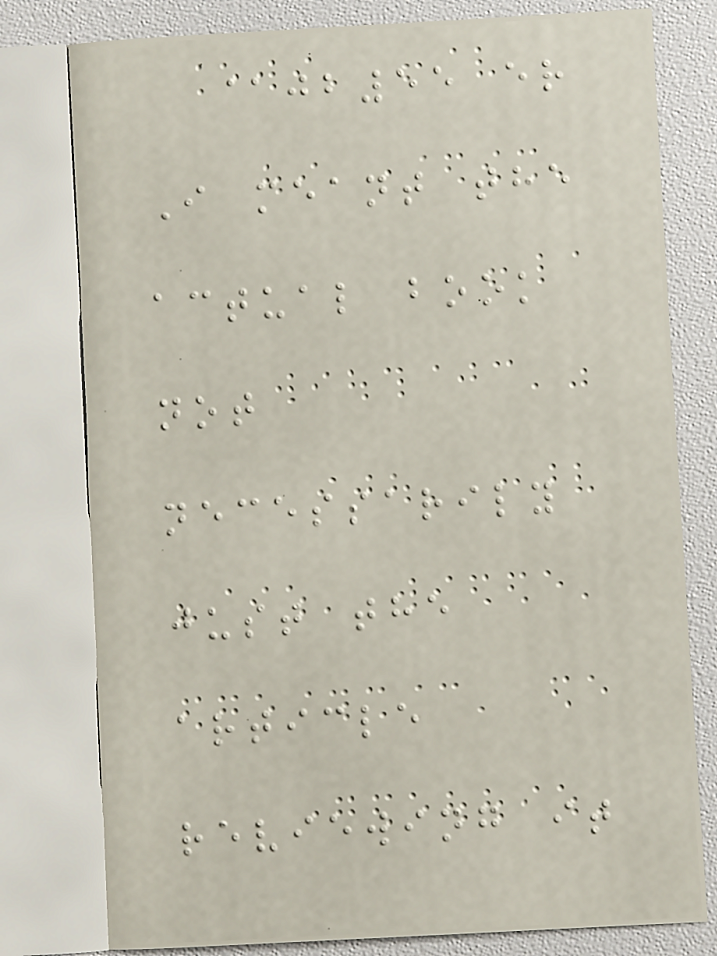@jb55 er
I meant the
actual book
not
necessarily
just the
article
reviewing it
